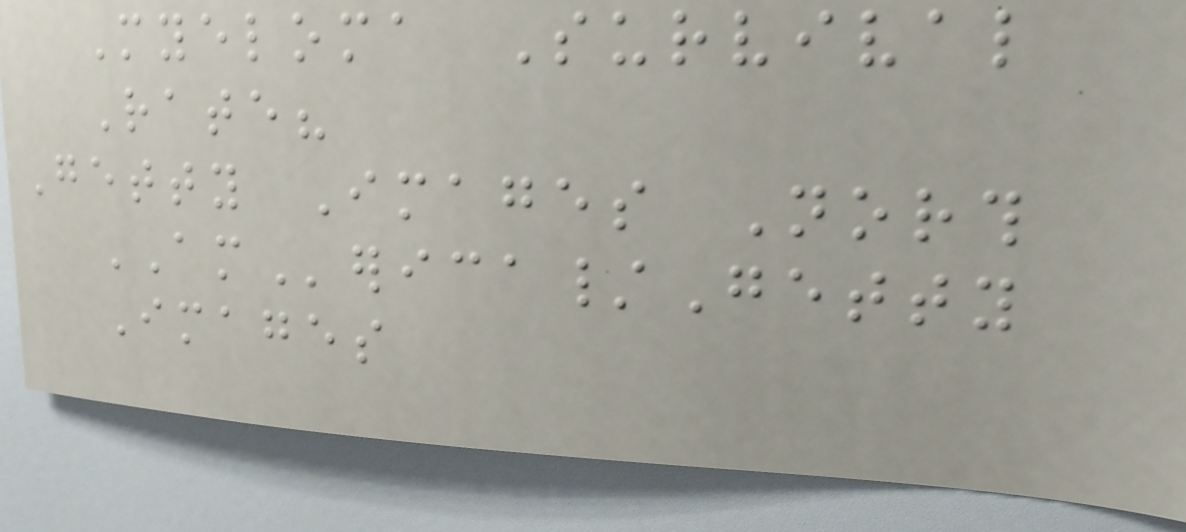Myeloma Survival
Rate?
Getty Images North
AMerica/Getty
Images
